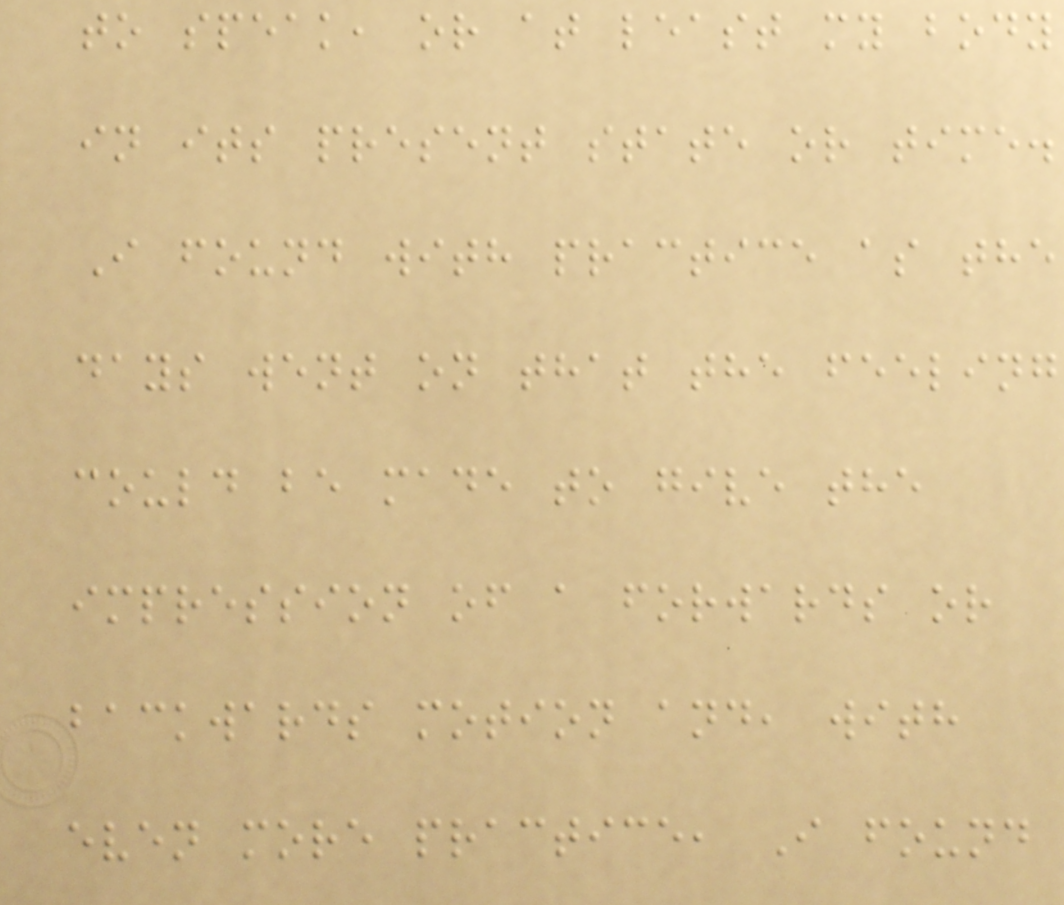to speak, or at least my body
in its present state or time.
I found with practice as the
days went on that the feeling
could be made to give the
impression of a forwards or
backwards motion and, with
even more practice, I found
